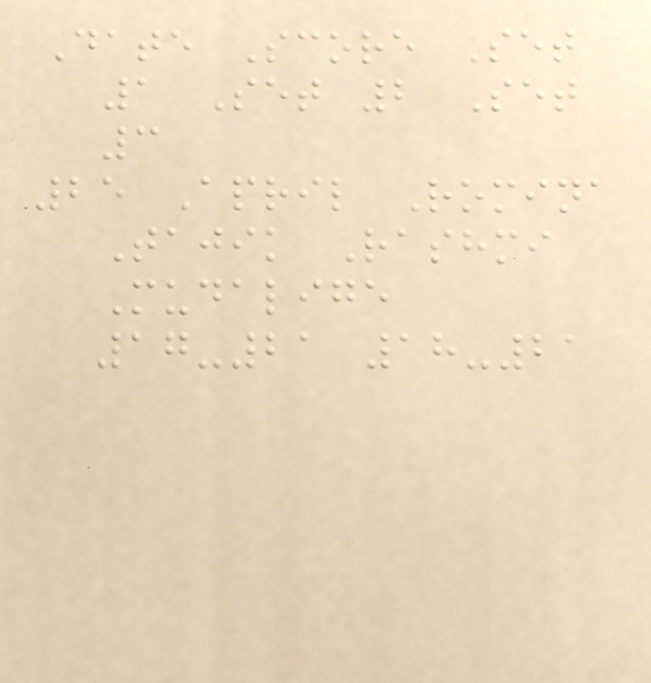Date Score Set
1 Set 2 Set
3
25 April Romina
Tajik Rashmi
Mudalige
17-21 18-21
